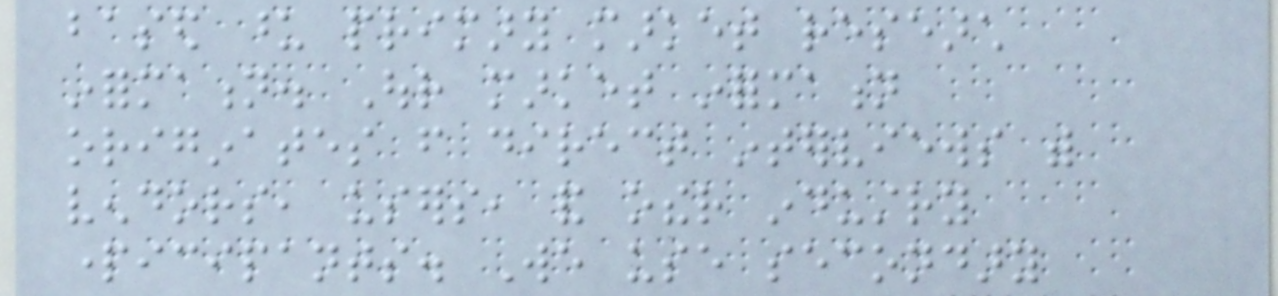based upon primary market research
information. Our market information
originates from direct interviews with
vendors, users, and other industry
participants. We use secondary
